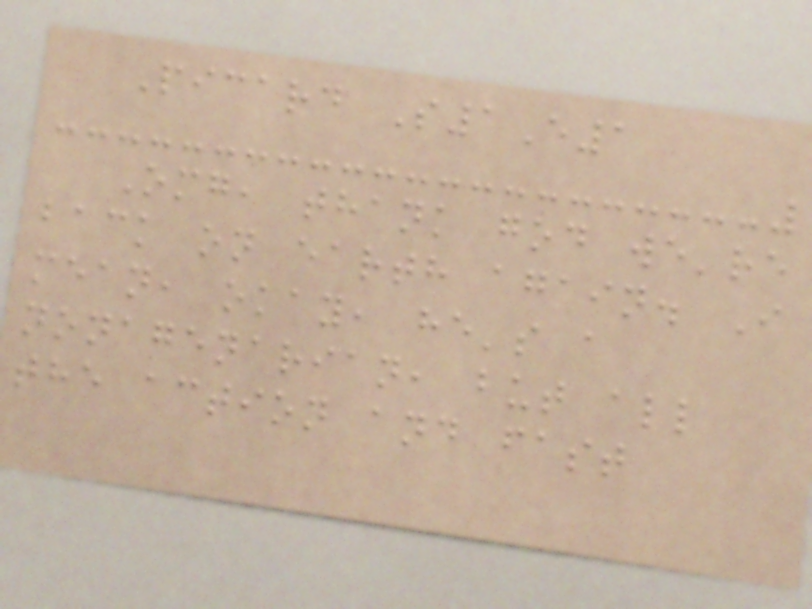Picard S1E1
Omg, thank god we're
back on earth again. I
mean, okay, he's a
nonagenarian, but all
the action and fast
